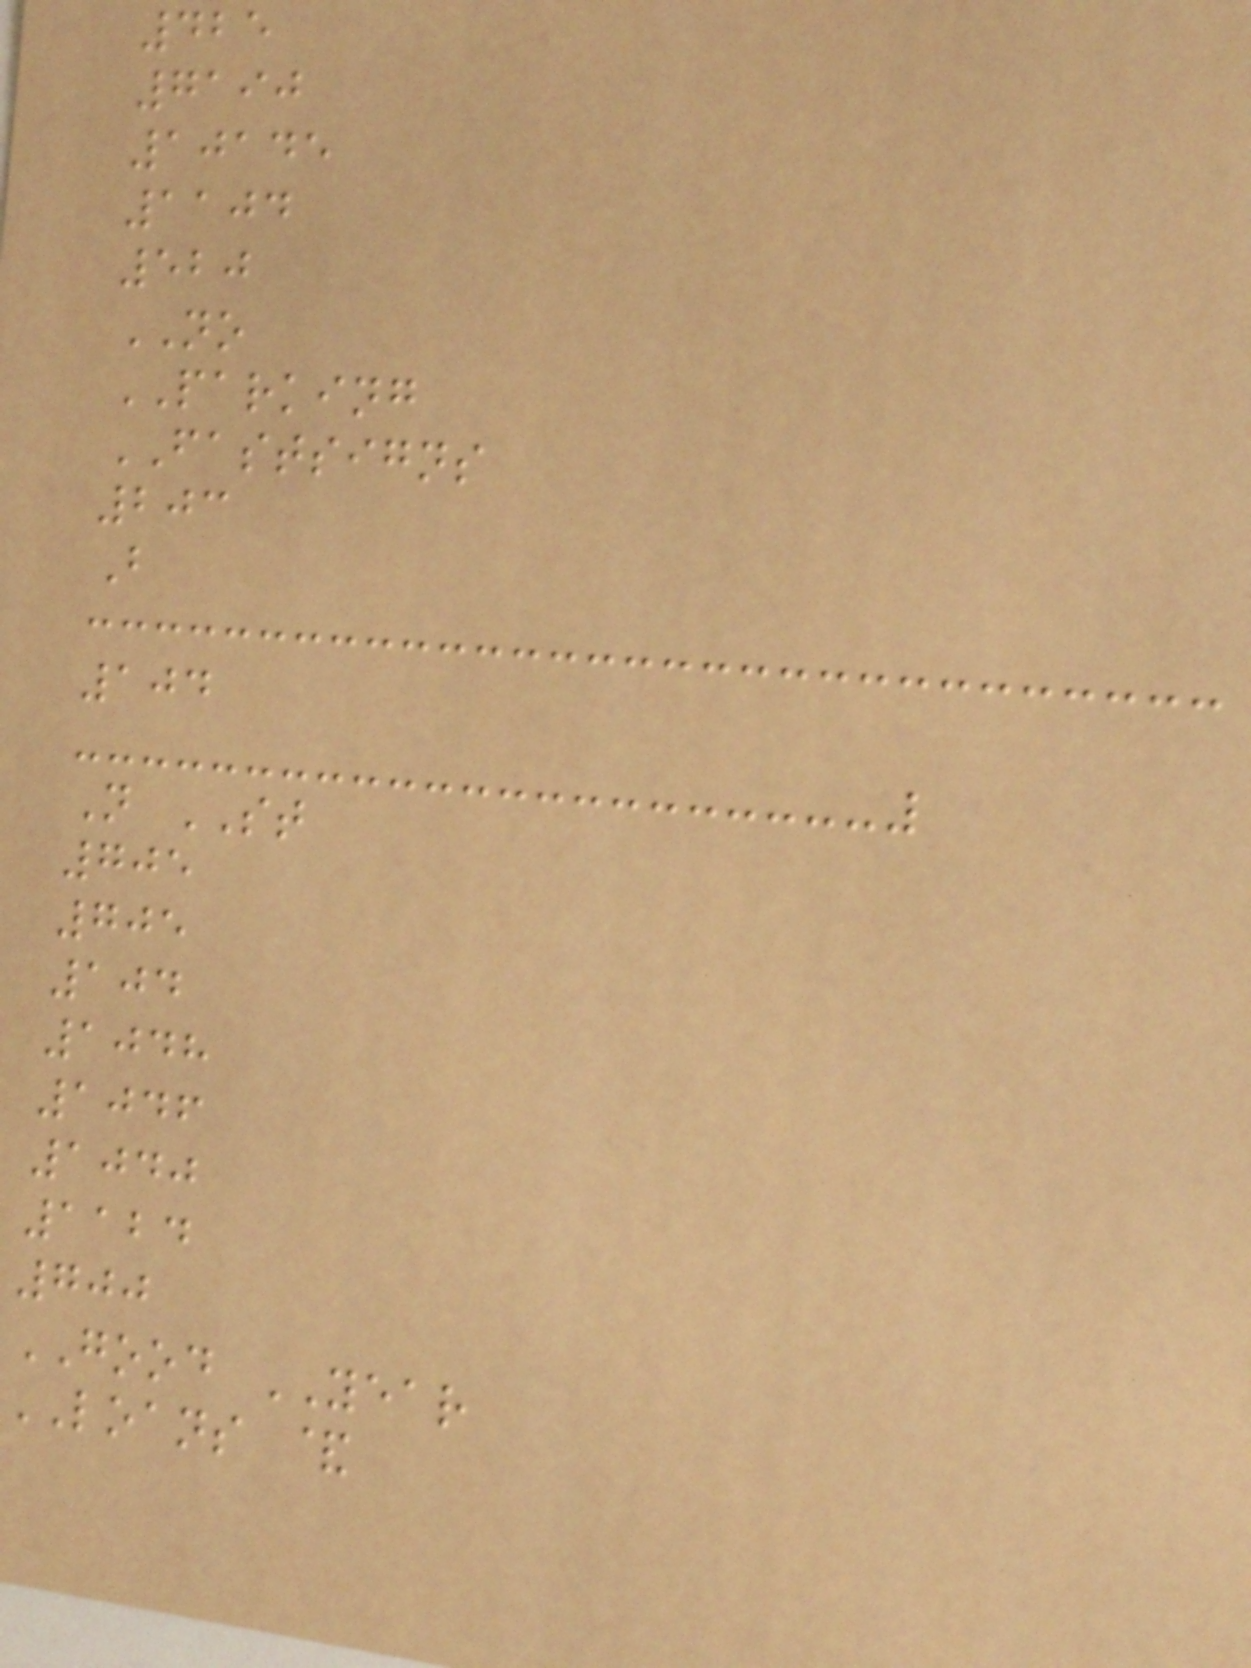425
7190
10145
1104
520
NO
PARKING
FASTSIGNS
203
B
104
N ST
705
705
104
1048
1046
1040
1124
700
GOOD YEAR
LOANS &
